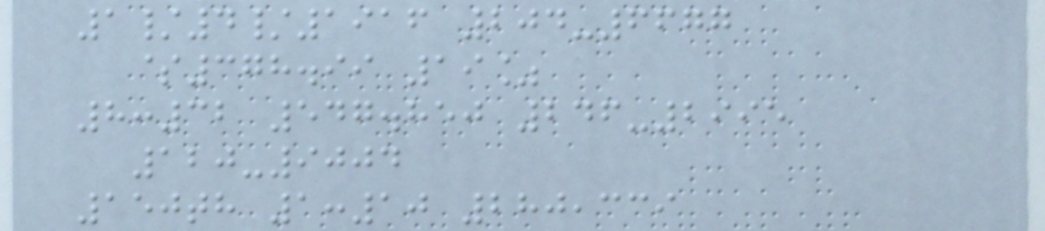1/4/1916 204-6677
$378.99 19%
8:32 547.850 246-2995
120-9004
150th 1:10 280,339
